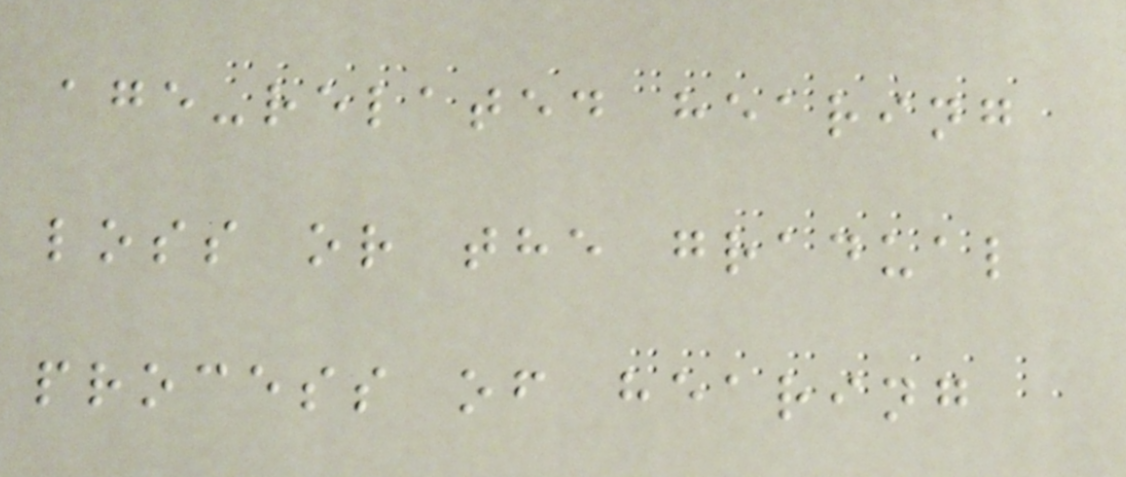age-related hearing
loss or the gradual
process of hearing
